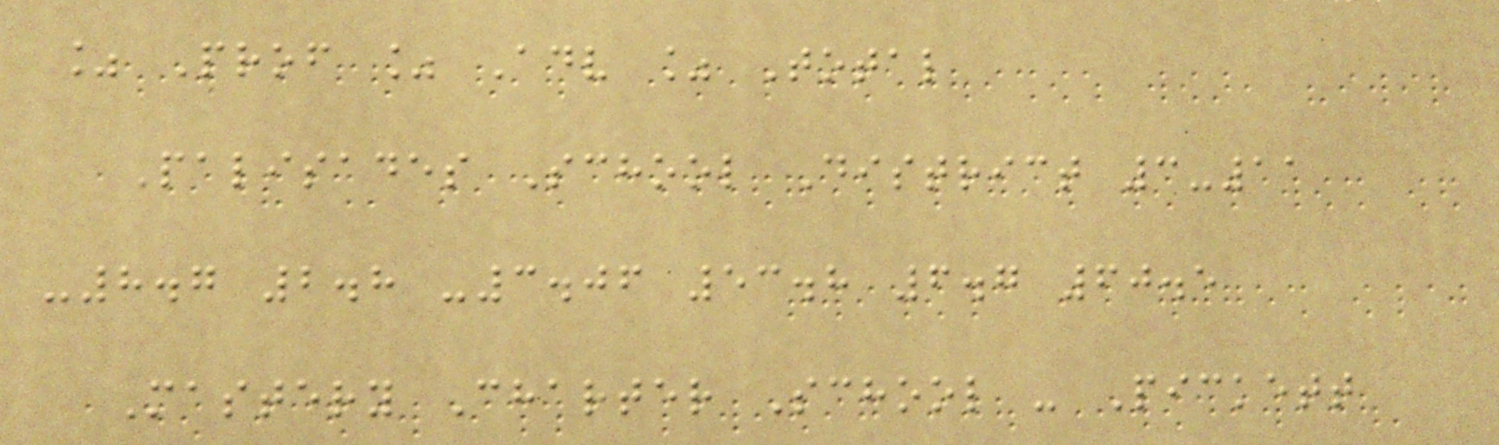% Prof % Adv % Total
Palisades School District 3-11
-8.7 2.8 -3.06 53.8 6.7 60.5
Mastery Charter School - Pickett
